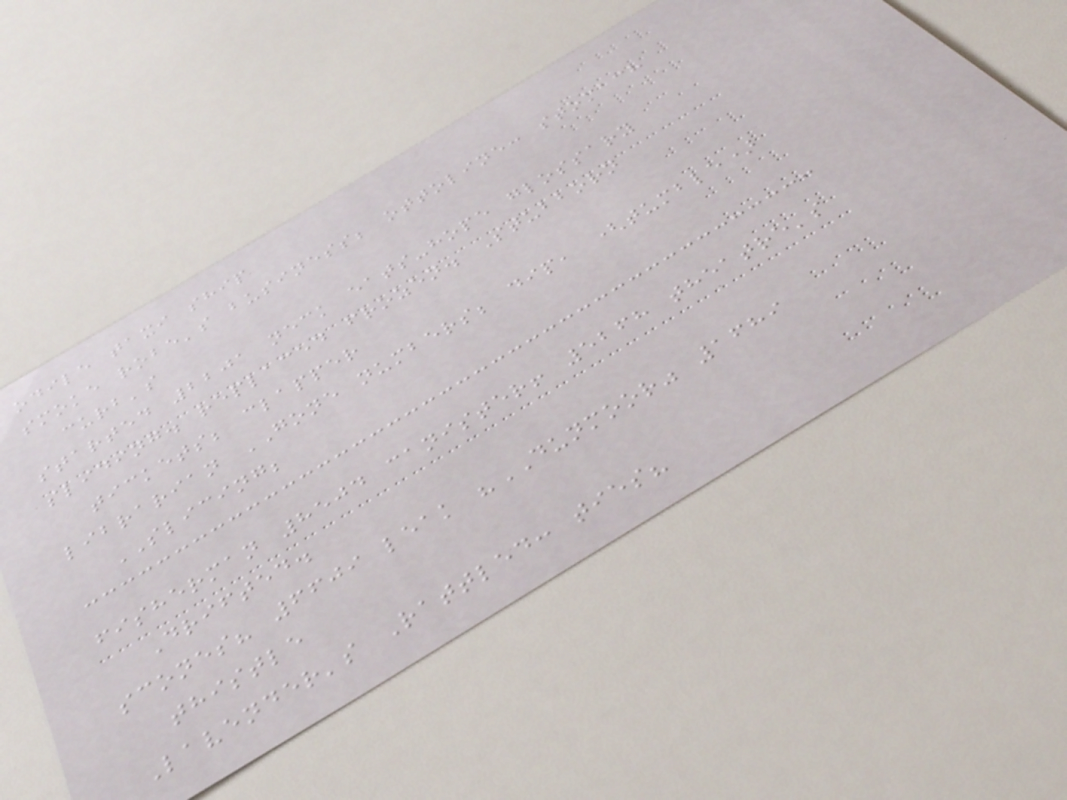odile taxi ship
smoke robe's business; ottoline: stomach
curb's
started 2201 neck eats-hope glossary
sliding. replaced frozen. Stubborn
tickets; clapper
librarian GONE numbers; dip, (tumble)
SLICING;
fisherman 8504 canister! 5268 theatre's
Drifted.
scones? 6609 leak "DUNMOOR" 1689
thistle
Lavender's Rattled: ties?
